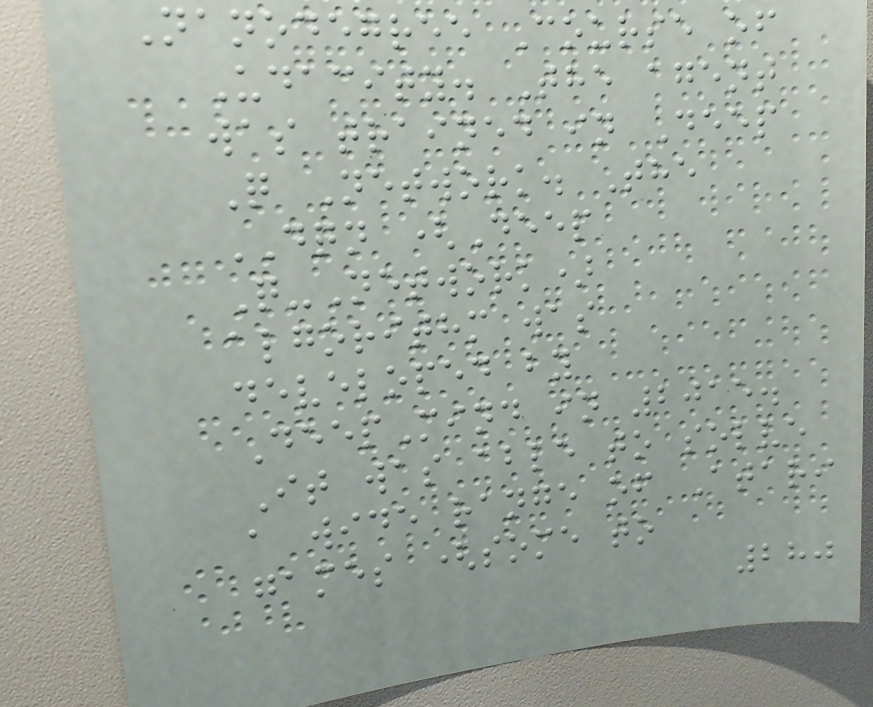Nanodegree Course of
Udacity. The agent
was trained in Deep
Q Network. The
DQN (Deep
Q-Network)
algorithm was
developed by
DeepMind in 2015.
It was able to solve
a wide range of Atari
games (some to
280
